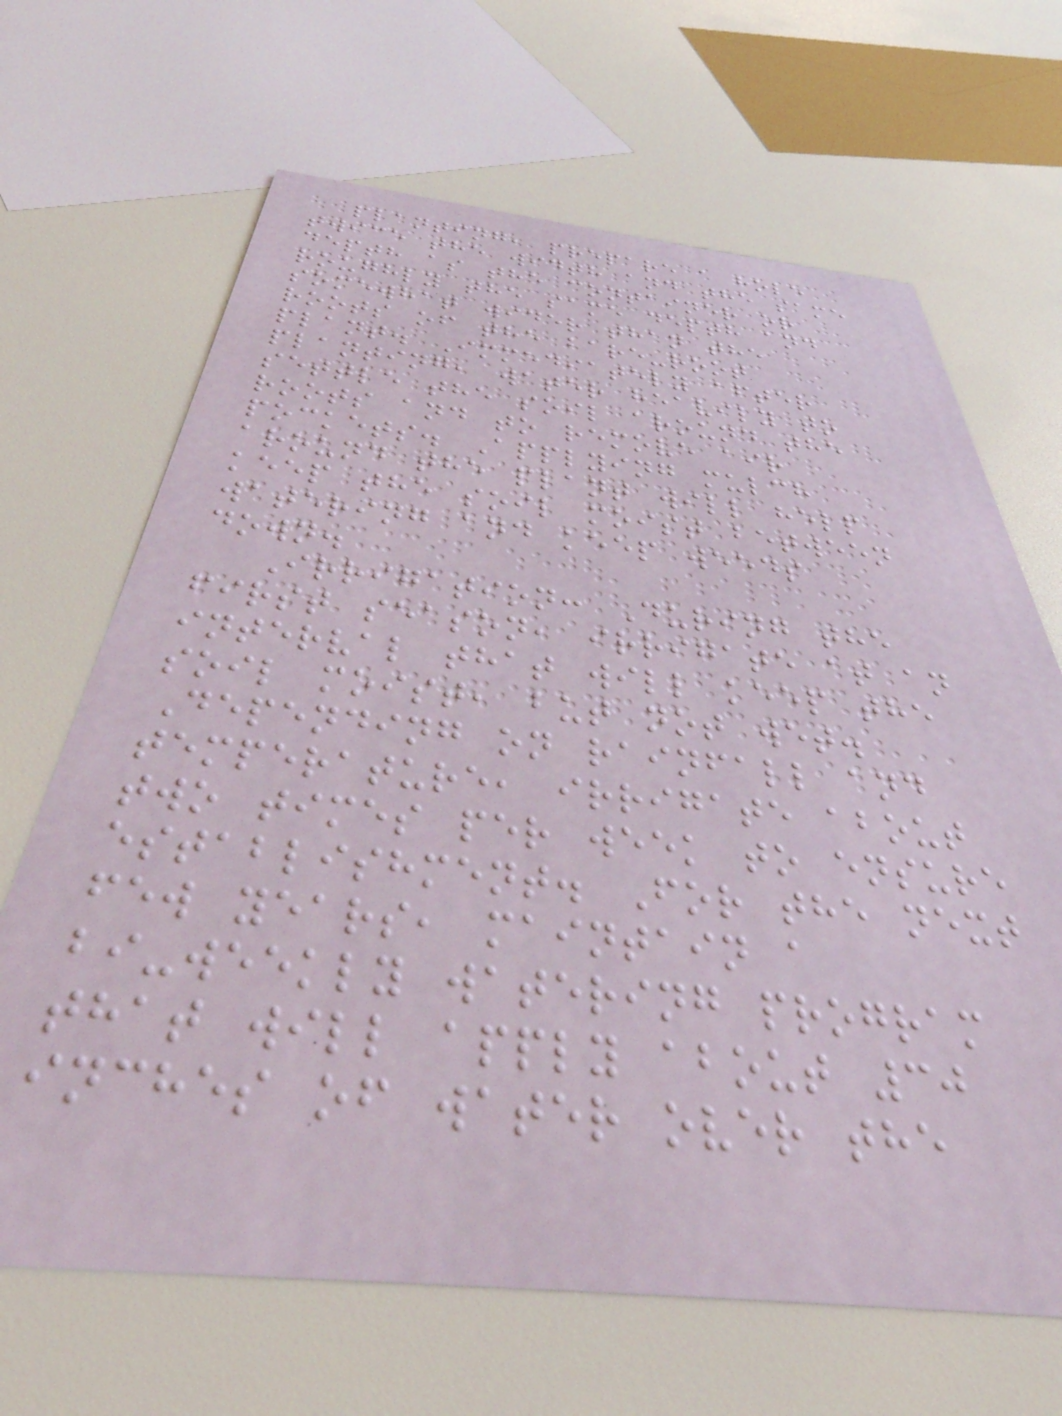planting, prepare a hole
twice the width and the same
depth as the container or
roughly the same depth and
somewhat wider than the
roots of the bare-root
plant. Immediately after
planting, water heavily to
settle the soil around the
roots and to remove air
pockets. Applying mulch
around the plant will help
keep the soil moist between
watering and keep weeds
down.
Irrigation: During the
first season, irrigate at an
interval that will keep the
soil moist, but not wet.
Depending on rainfall and
temperature, irrigate about
two times per week to ensure
establishment. For the next
few years, maintain a
bi-weekly watering program
that will apply about 30
inches of water over the
